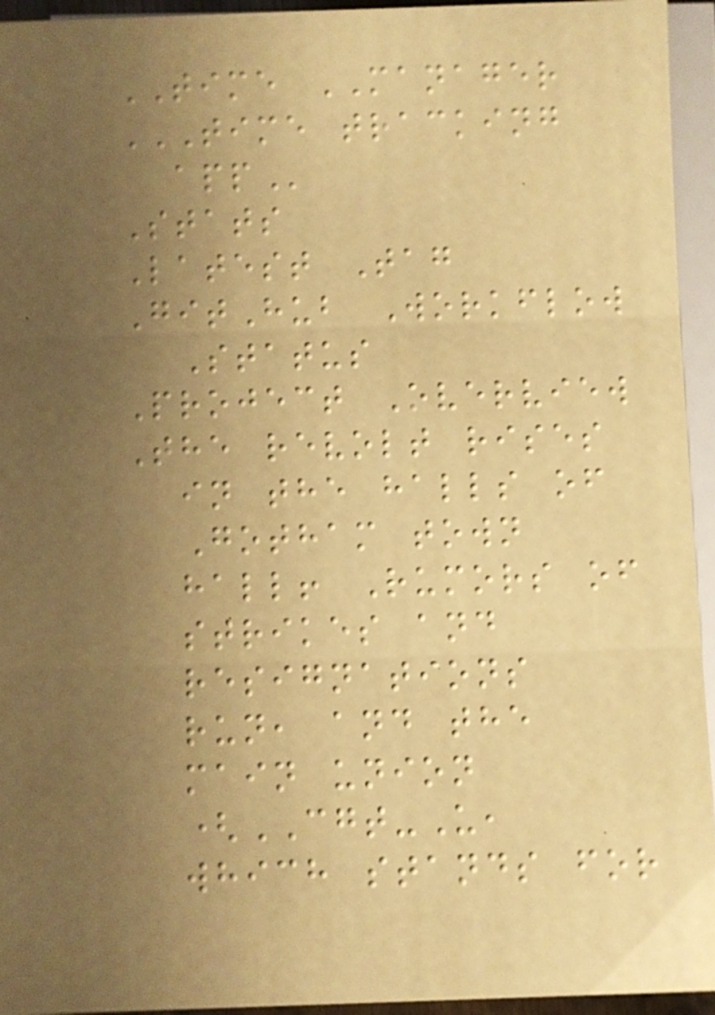TIME MANAGER
TIME TRACKING
APP
Stats
Latest Tag
GitHub Workflow
Status
Project Overview
The revolt rises
in the halls of
Gotham town
hall! Rumors of
strikes and
resignations
run, and the
main union
(CGT-U,
which stands for
